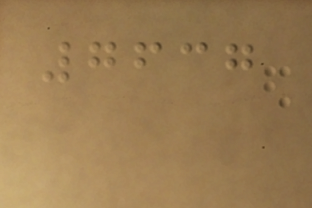7637
